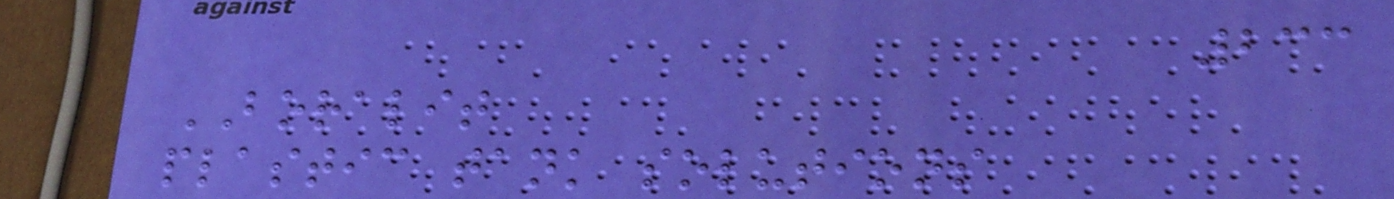233
BORALIT
plastic tank solutions
